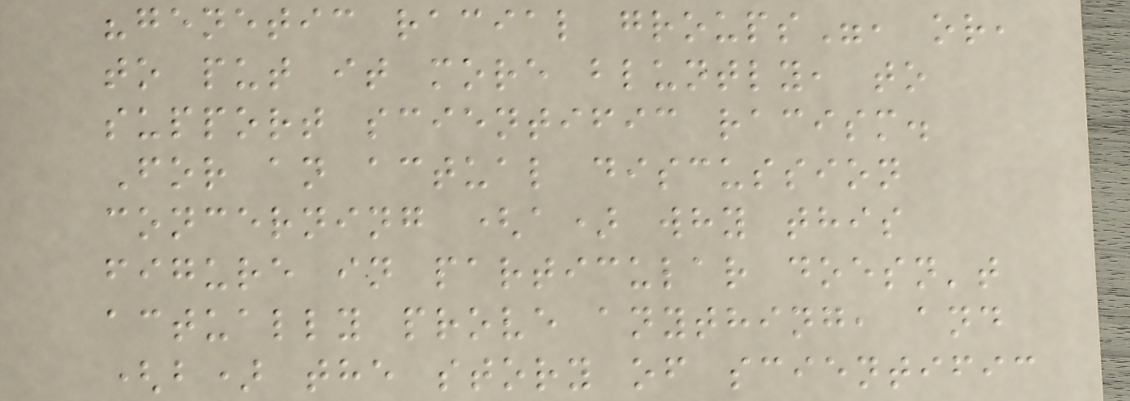"genetic racial groups", or,
to put it more bluntly, to
support scientific racism.
For an actual discussion
concerning (a) why this
figure in particular doesn't
actually prove anything, and
(b) the story of scientific
